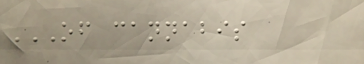OF CANNABIS
